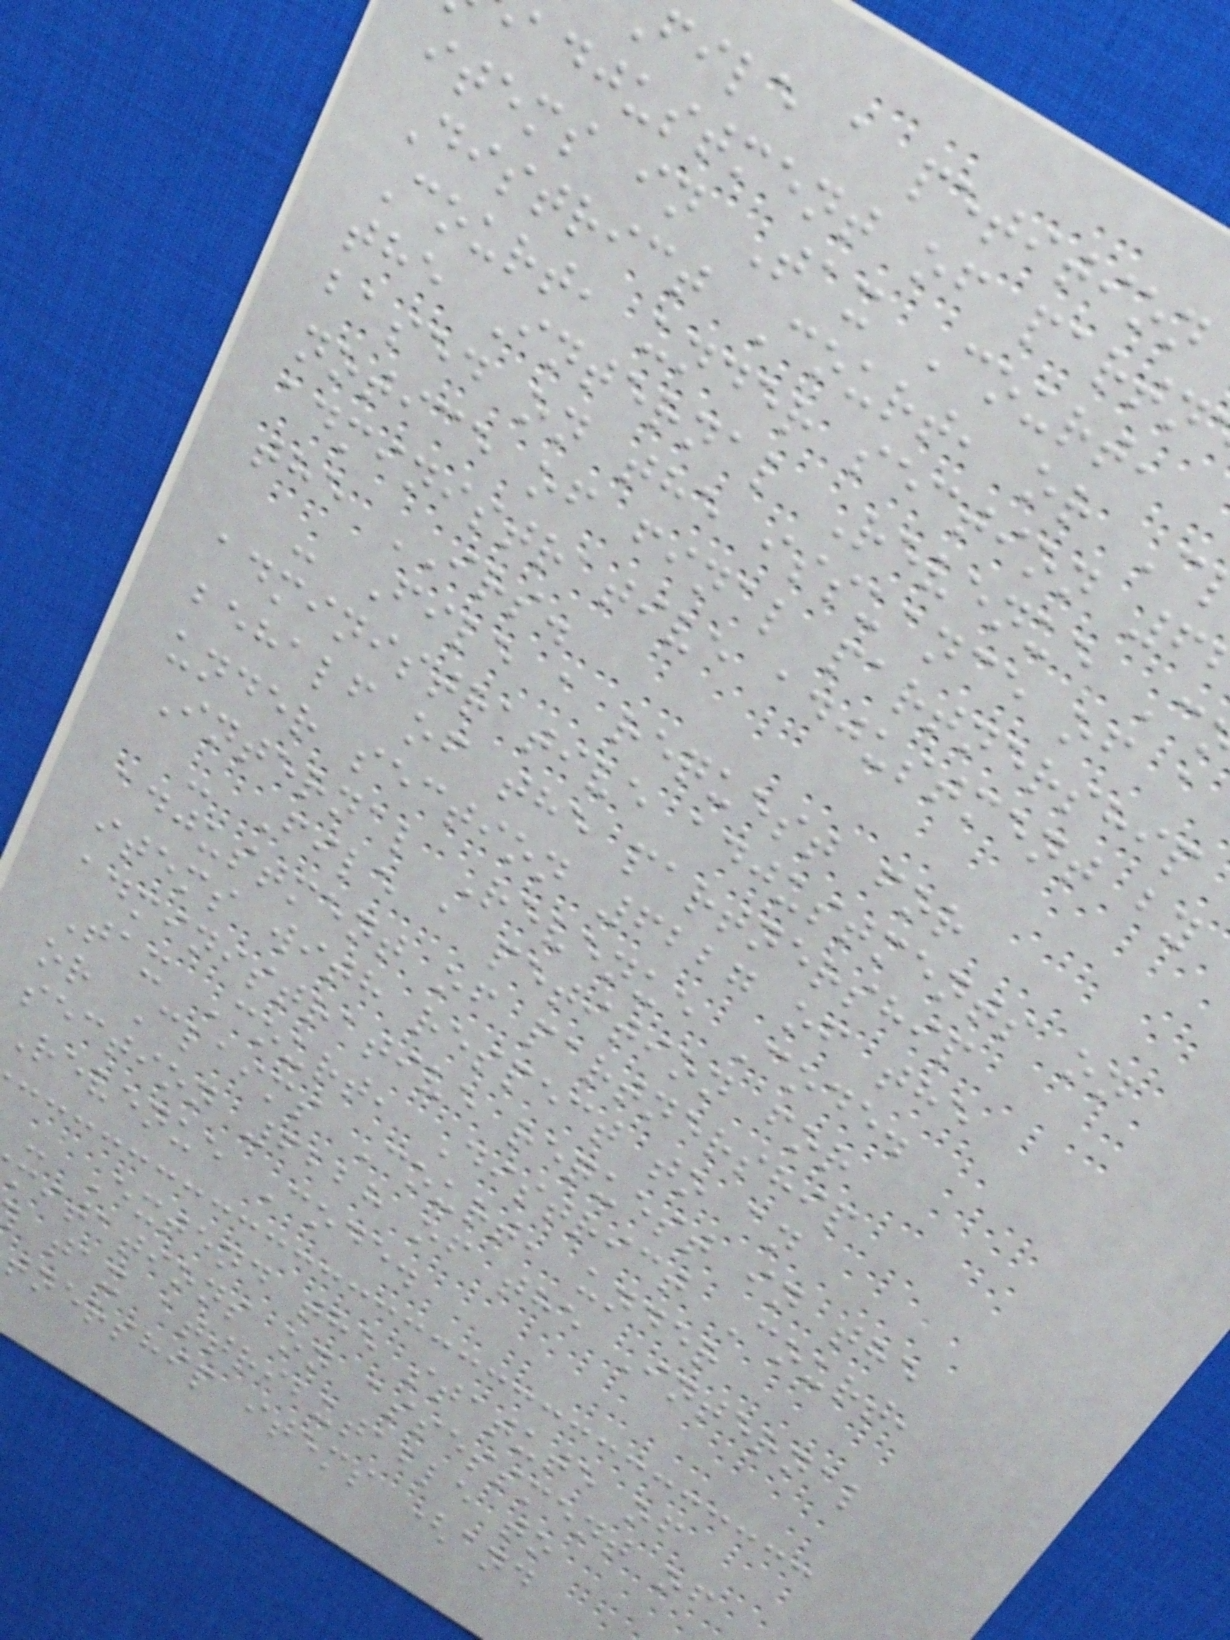file a petition
adjustment of partn
items in Tax Court,
District Court, or C
Court, under section 6
the Internal Revenue C
based on the issuance of a
notice of final partnership
administrative adjustment by
the IRS.
- File a request for
administrative adjustments on
behalf of the partnership
under section 6227 of the
Internal Revenue Code.
- File a petition for
adjustment of partnership
items with respect to an
administrative request in the
Tax Court, District Court,
or Claims Court, under
section 6228 of the Internal
Revenue Code.
- Extend the statute of
mitations on assessment of
tax attributable to
tnership items (and
